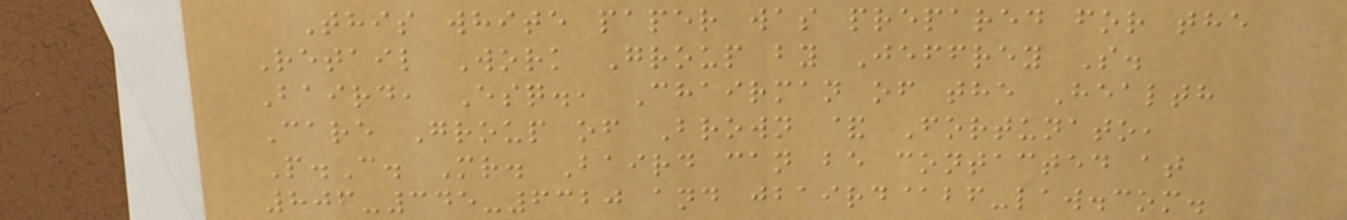This white paper was prepared for the
Retail Work Group by Jeffrey S.
Baird, Esq., Chairman of the Health
Care Group of Brown & Fortunato,
P.C. Mr. Baird can be contacted at
806-345-6320 and jbaird@bf-law.com.
